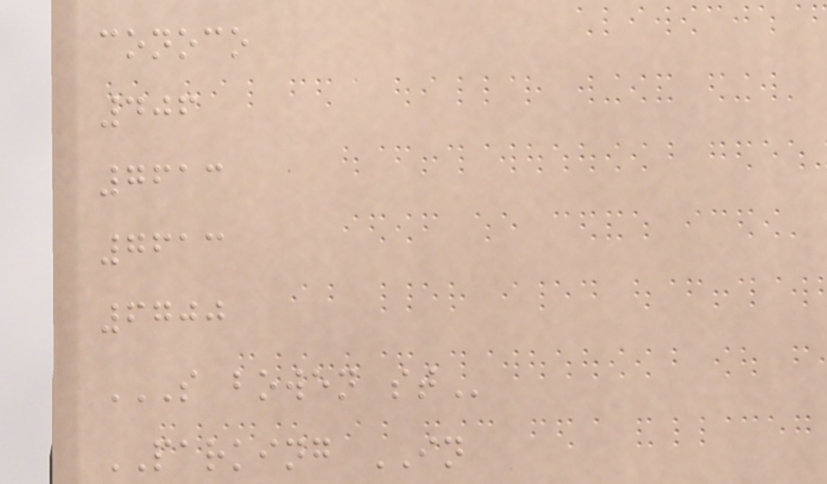conoco
406
7613
7613
6700
S BOWEN ST
PARKING IN
